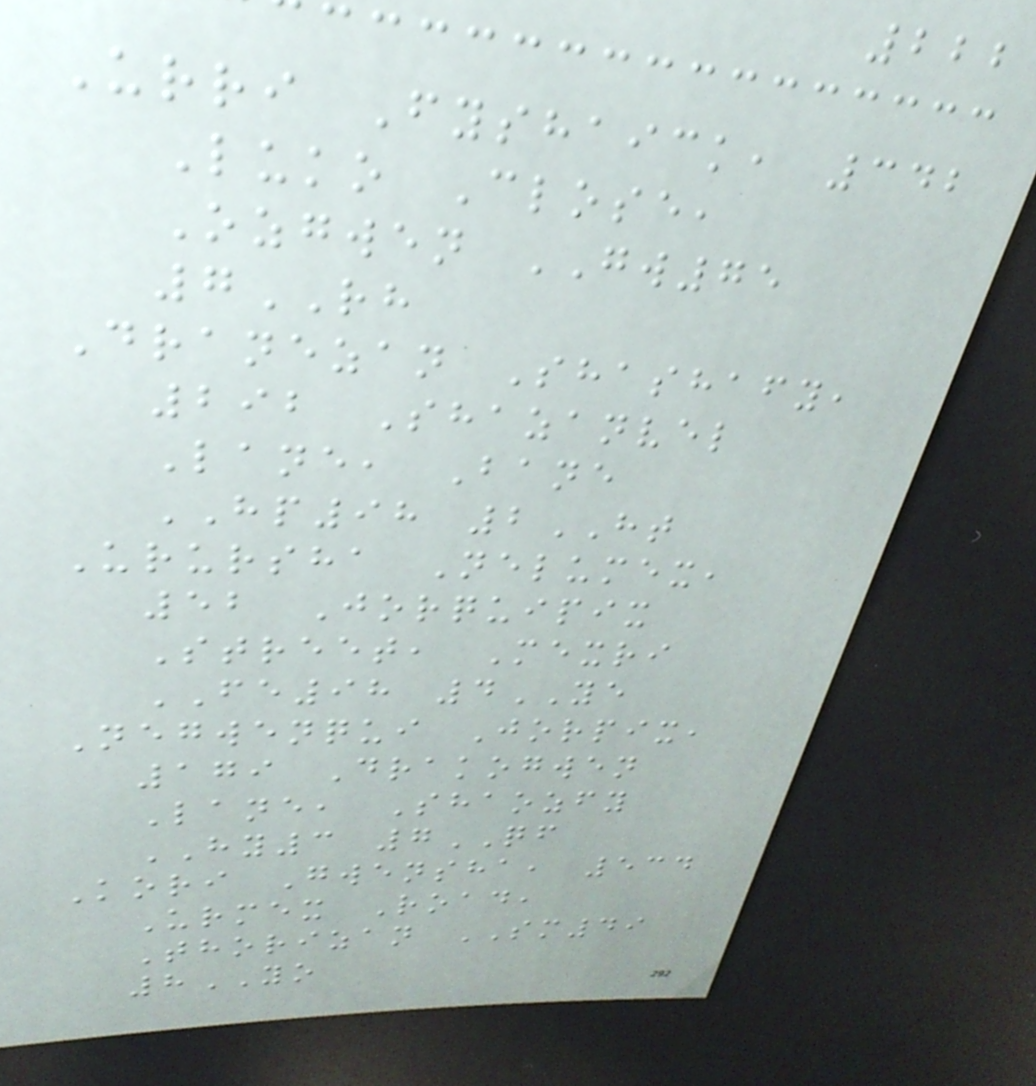222
Urri Fyshaick, 342
Luko Close,
Ozgwen GW75
7RH
Dranezan Shashafy,
292 Shazanvel
Lane, Bane
HP98 2HT
Urursha Nelumex,
52 Jorquipix
Street, Mexri
FE98 4YE
Negwenqui Jorpix,
179 Drakogwen
Lane, Shaozfy
HY3 7QF
Kori Gwensha, 534
Urmex Road,
Thorizan SM49
8YO
